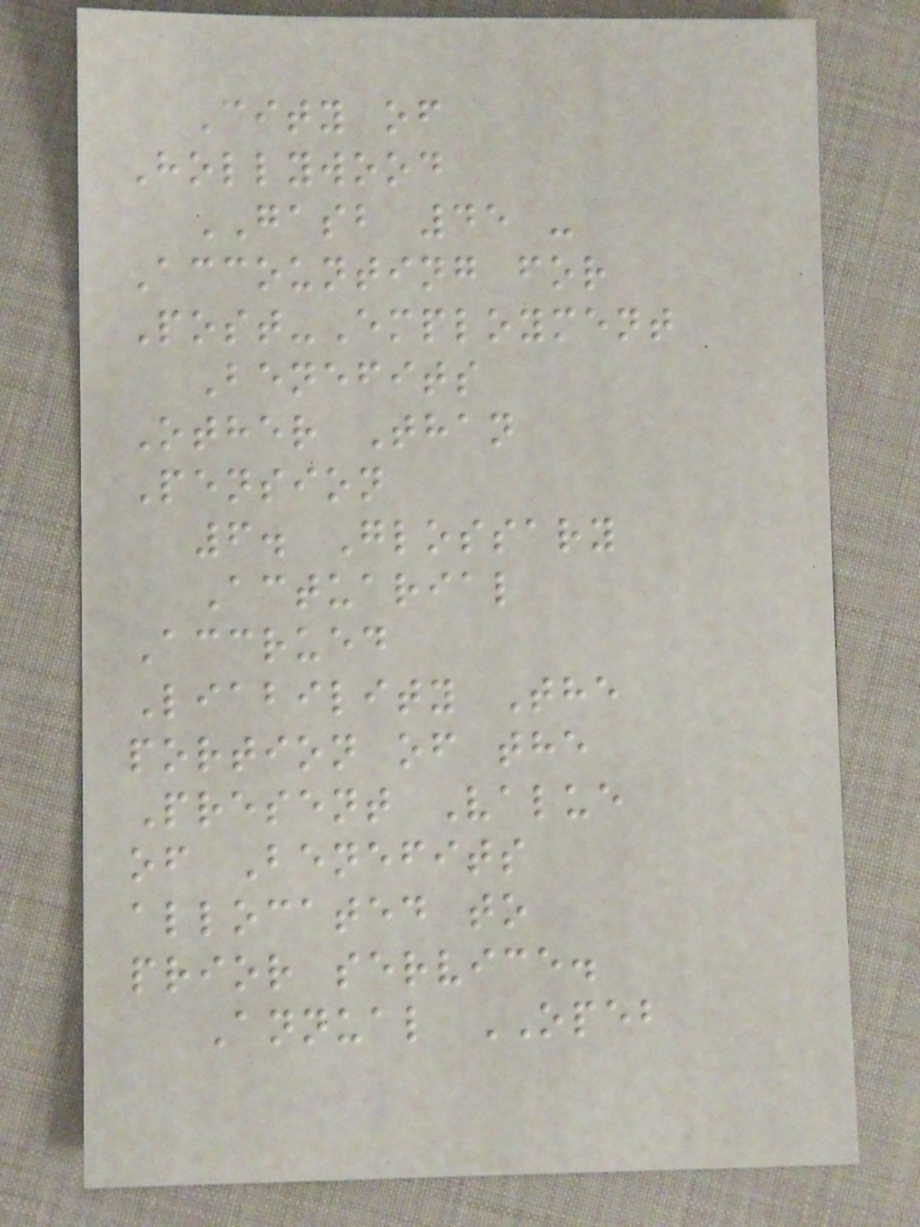City of
Hollywood
GASB 45 -
Accounting for
Post-Employment
Benefits
Other Than
Pension
6. Glossary
Actuarial
Accrued
Liability The
portion of the
Present Value
of Benefits
allocated to
prior service.
Annual OPEB
